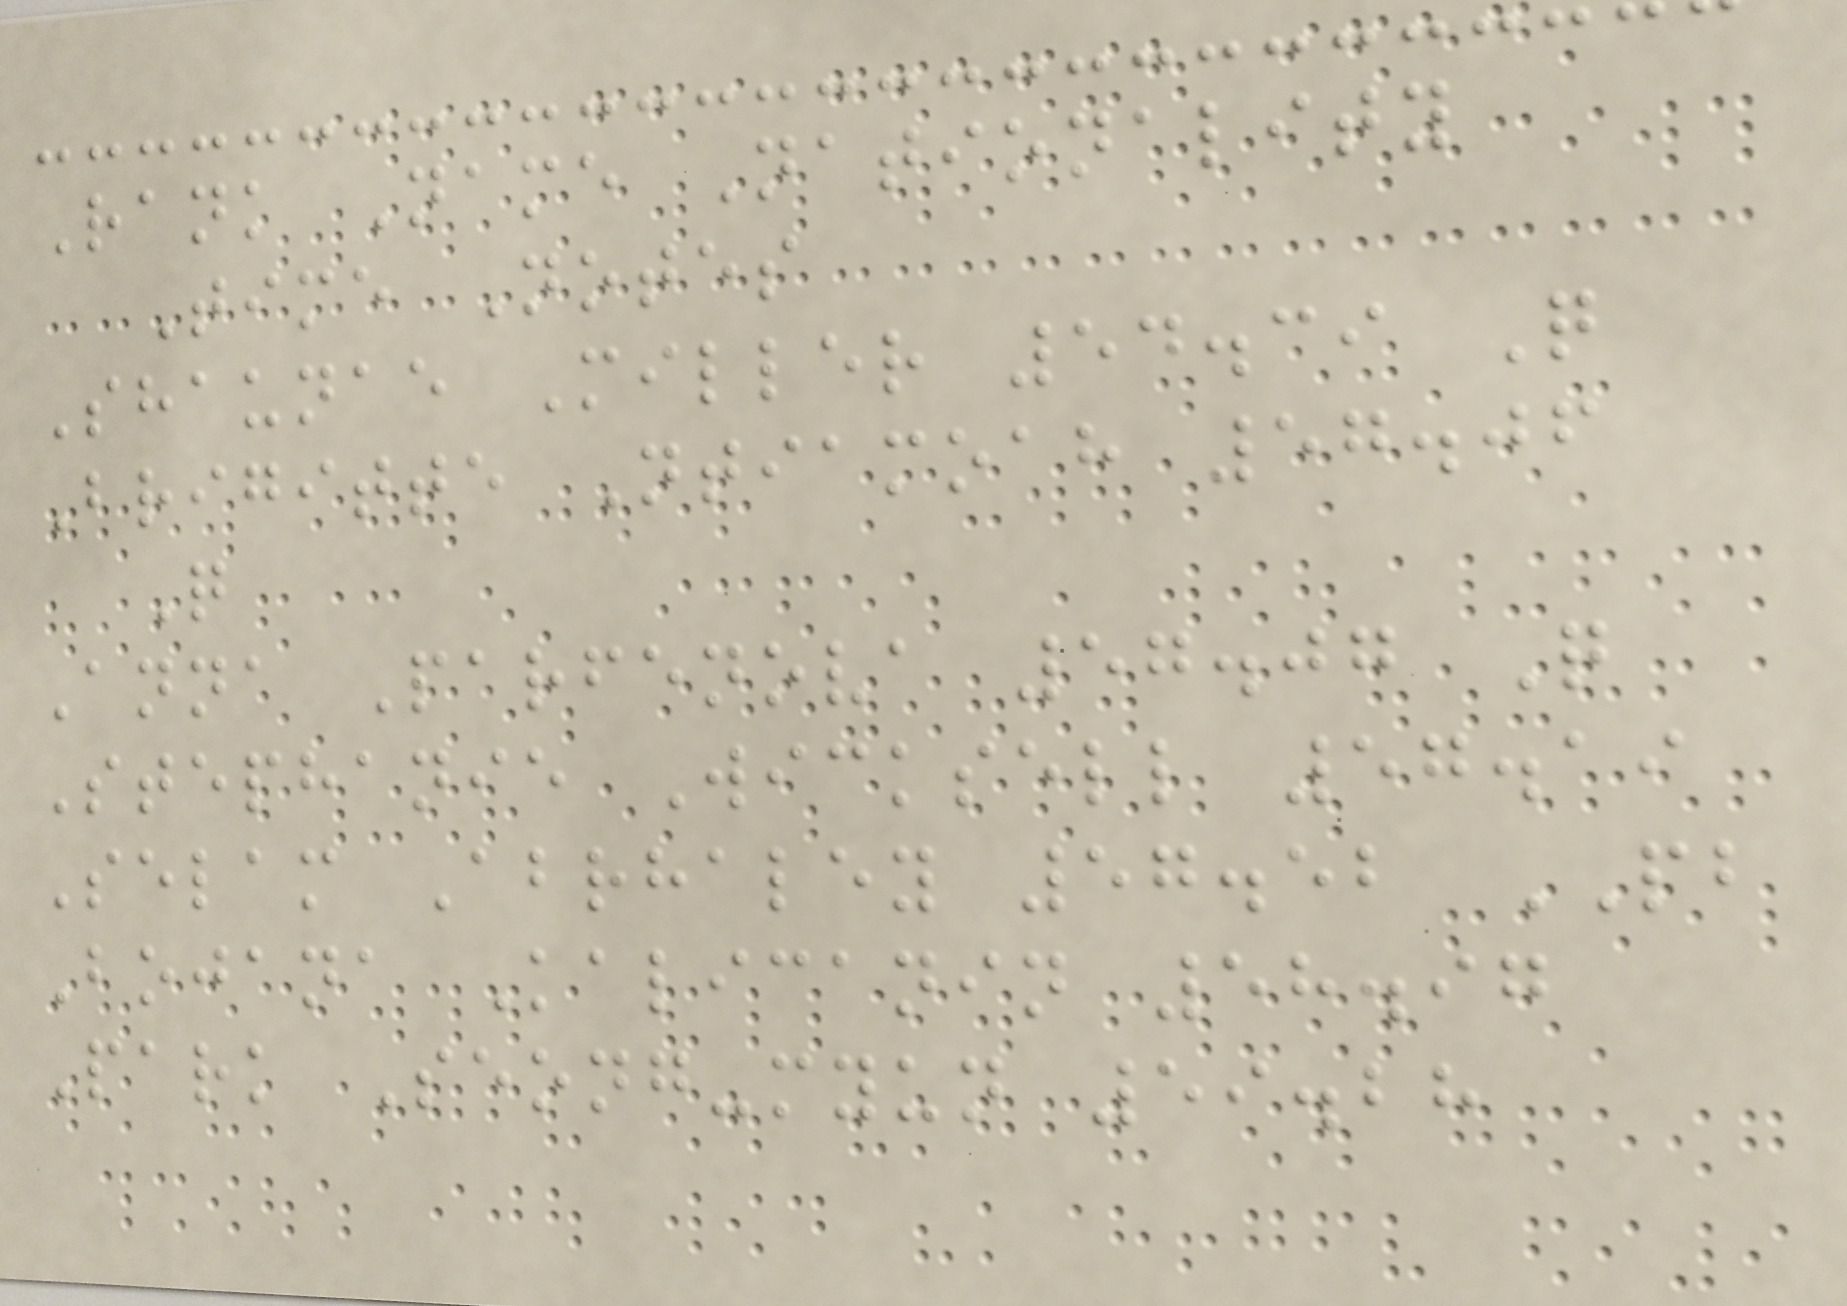Rank Name Nationality
Time Notes
Shaunae Miller 54.39 Q
Brigitte Ntiamoah 57.06
Q
Anna Parfenova 57.07 Q
Stephanie Wicksell 57.19
Selam Abrhaley 57.52 PB
Bojana Kalicanin 58.97
Park Seong-myun 59.28
